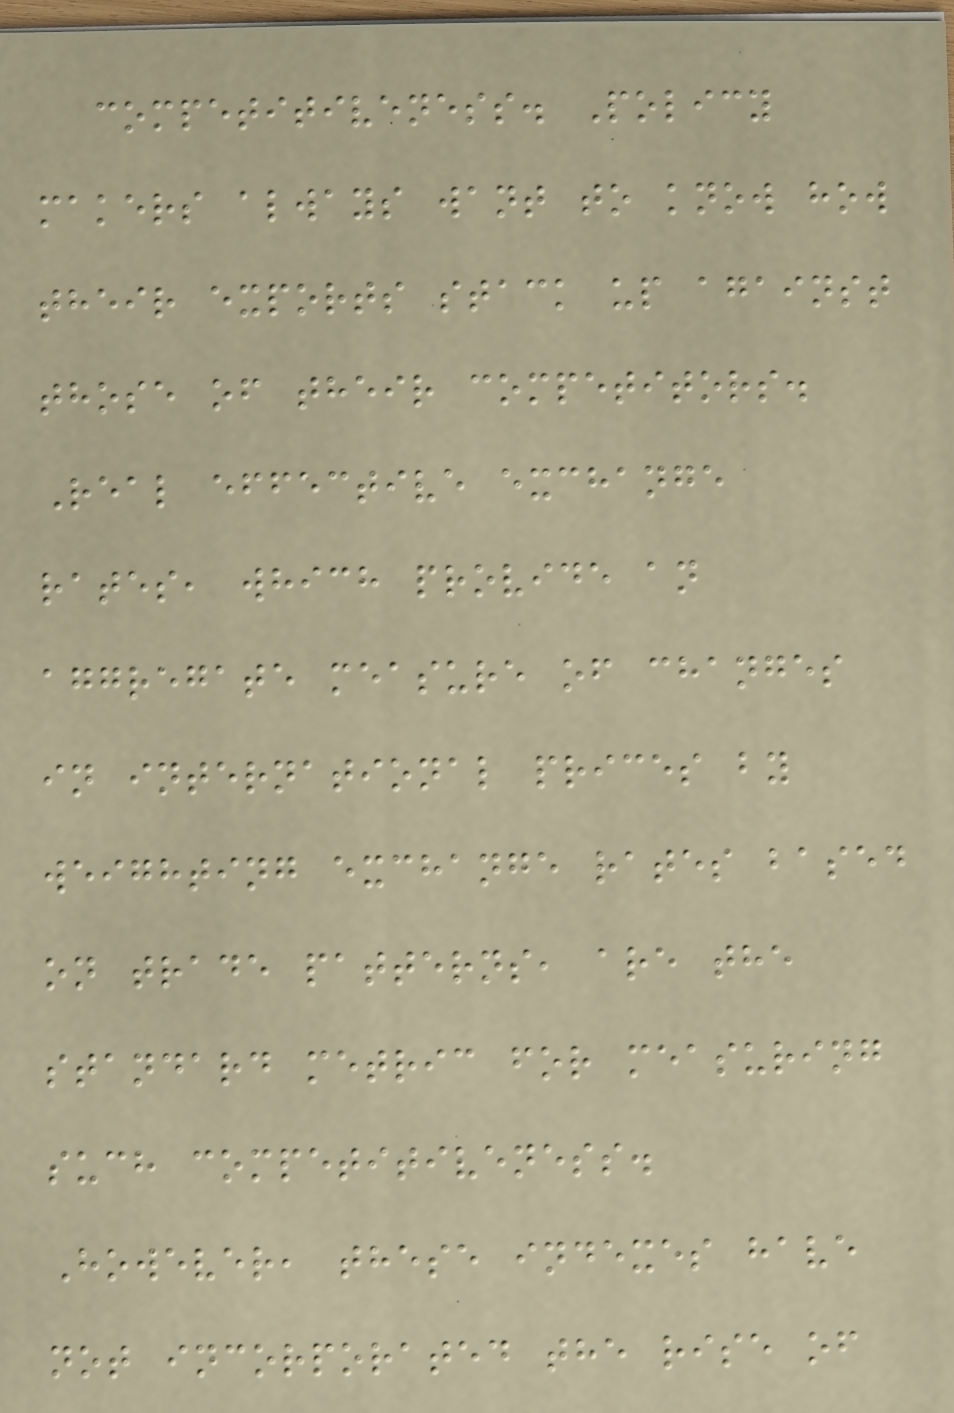competitiveness. Policy
makers always want to know how
their exports stack up against
those of their competitors.
Real effective exchange
rates, which provide an
aggregate measure of changes
in international prices by
weighting exchange rates based
on trade patterns, are the
standard metric for measuring
such competitiveness.
However, these indexes have
not incorporated the rise of
